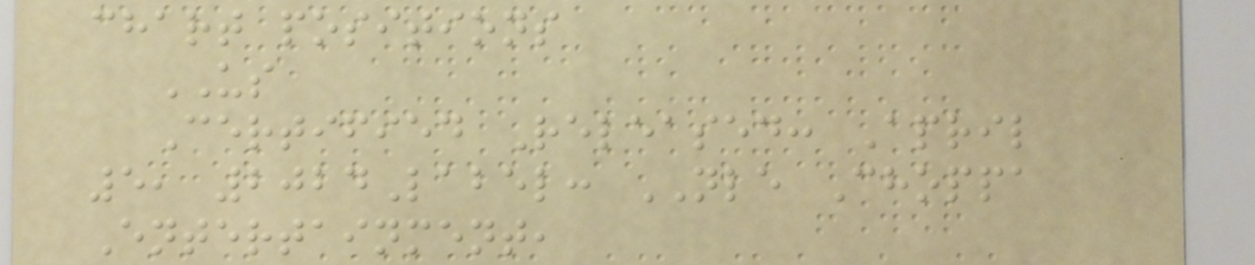chart positions
US
Certified Released: April
5, 2024Label: NLE Choppa
Entertainment,
